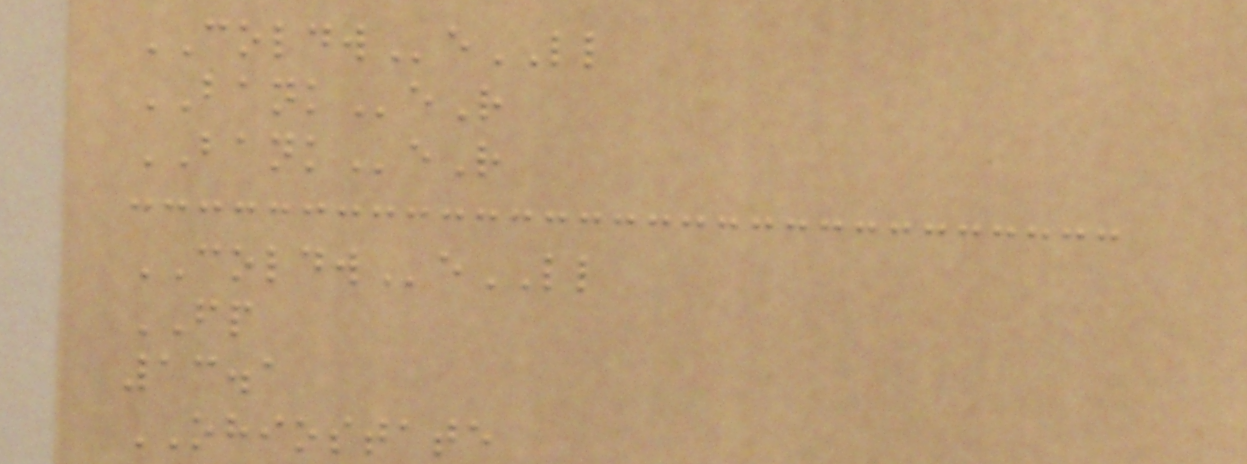COLDWeLL
BANKeR
BANKeR
COLDWeLL
FP
13.1
OHIOSTATE
